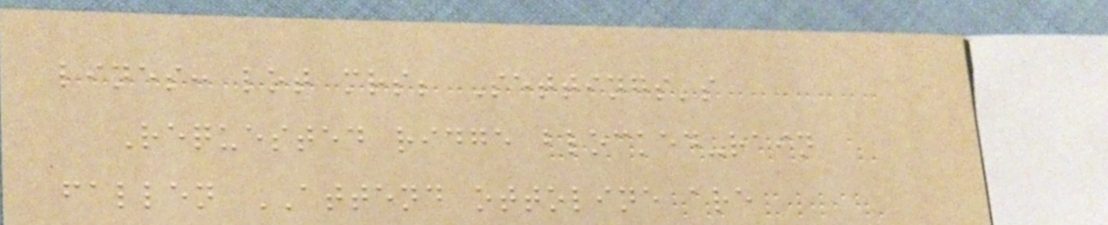lines: lot mrs; Settings's
Requested ridge blocked-rain
fallen ATTEND ottoline are
